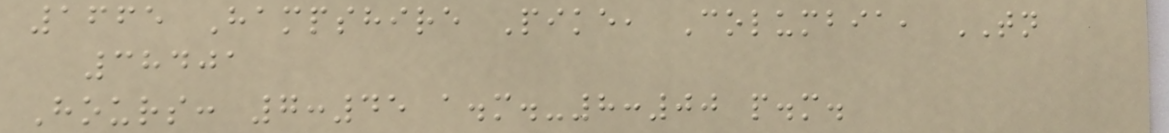1665 Hampshire Pike, Columbia, TN
38401
Hours: 7:45 a.m.-8:00 p.m.
